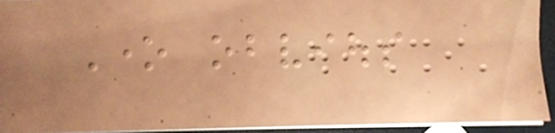One obvious
